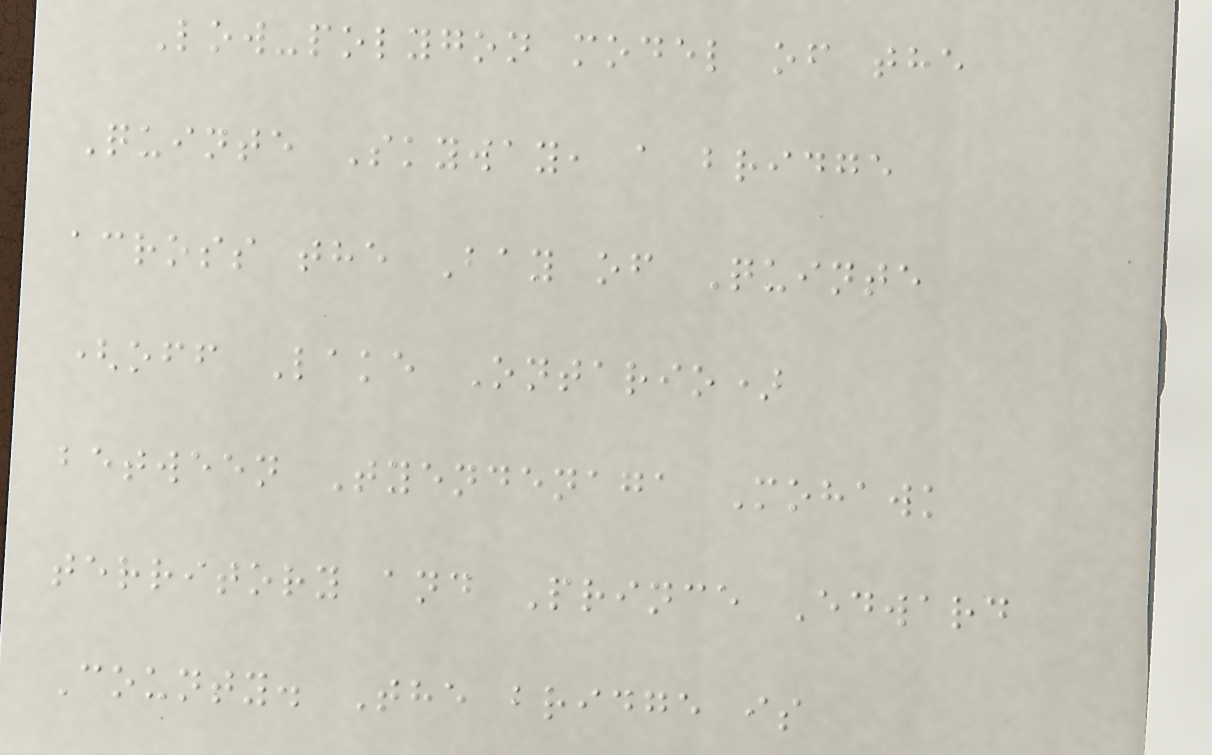Low-polygon model of the
Quinte Skyway, a bridge
across the Bay of Quinte
(off Lake Ontario)
between Tyendenaga Mohawk
territory and Prince Edward
County. The bridge is
